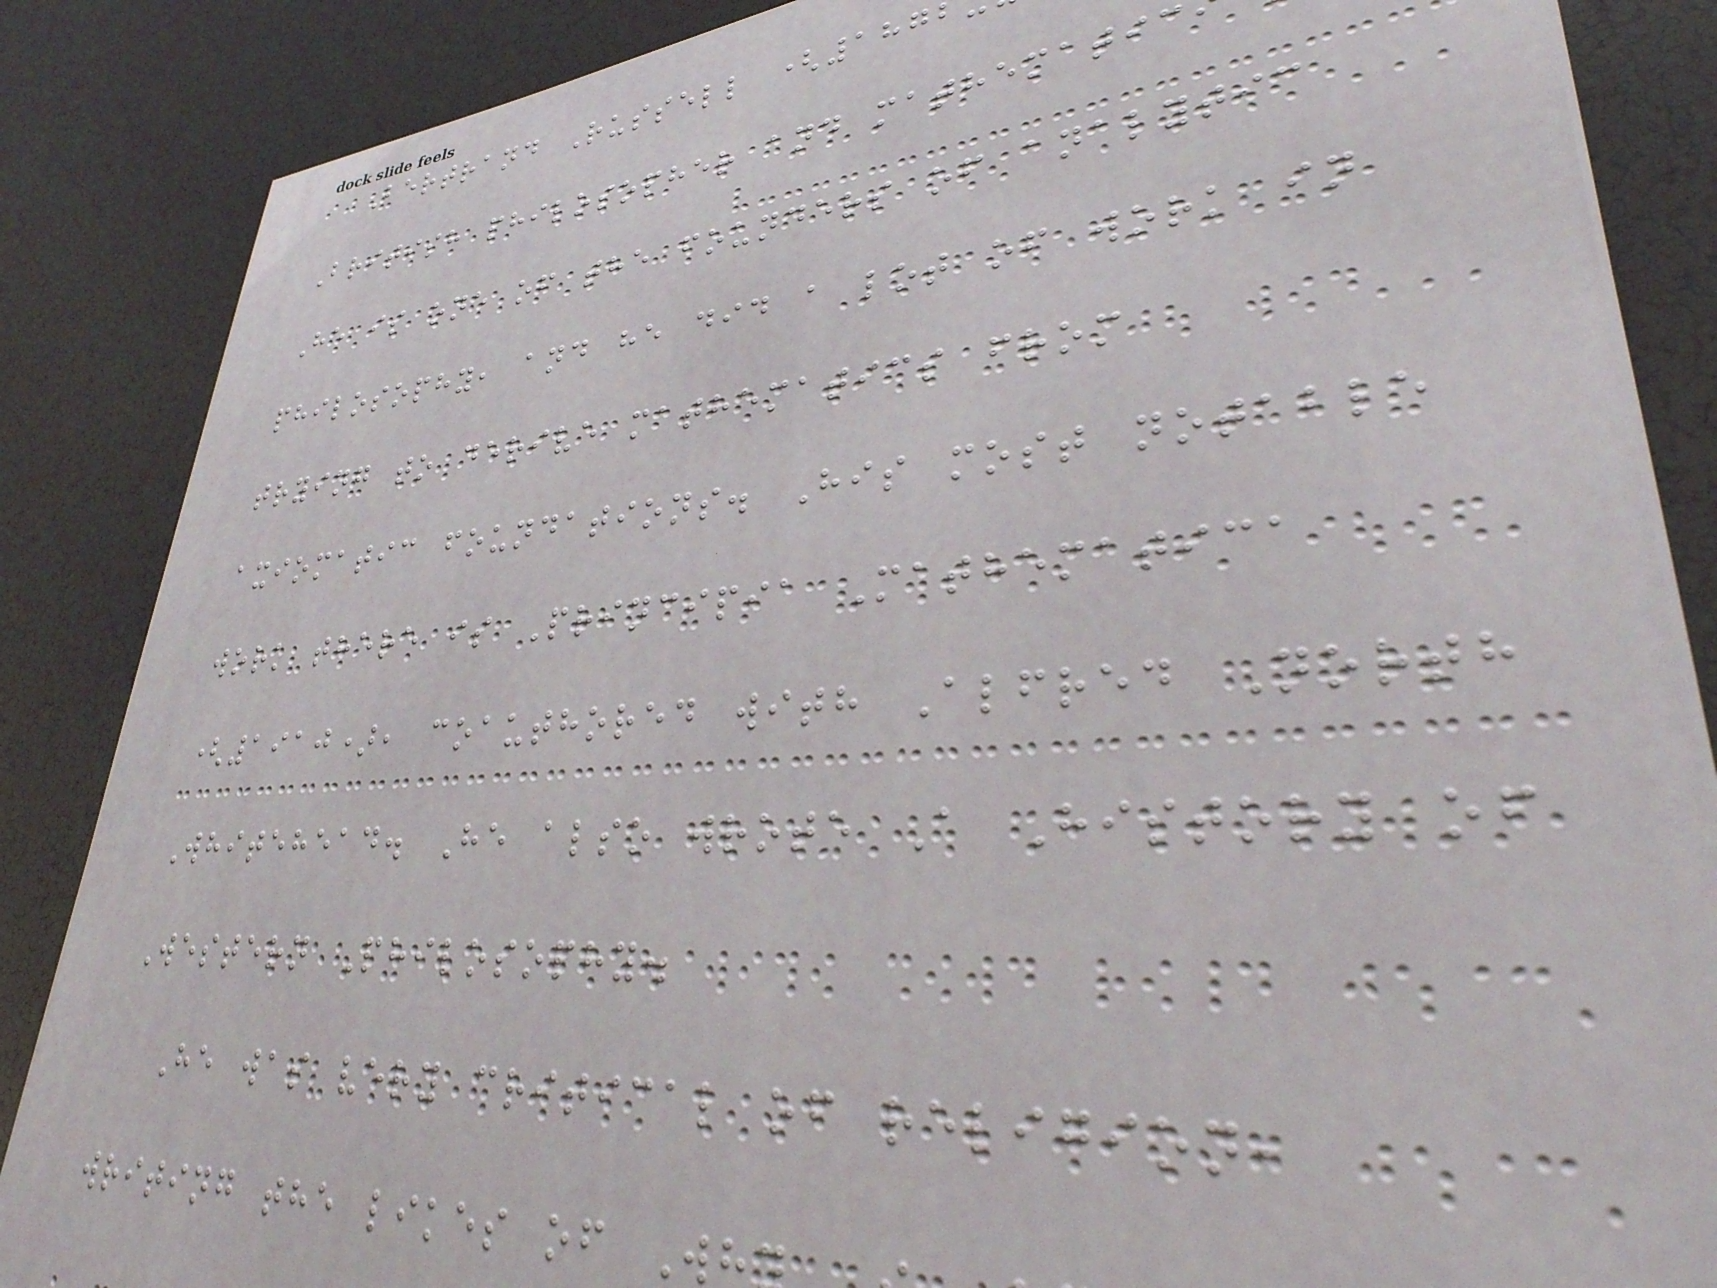Bertrand Russell (187
British philosopher and mathematic
He is one of the founders of analytic
philosophy, and he did a lot of work in
trying to derive mathematics from
axiomatic foundations. His most notable
work there is Principia Mathematica
(1910), coauthored with Alfred North
Whitehead. He also wrote A History of
Western Philosophy.
He was very critical of religion,
writing the likes of W
